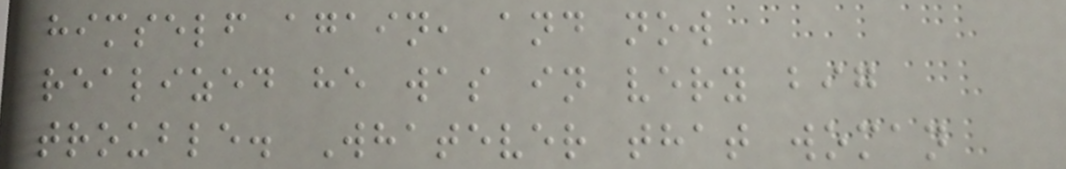himself again, and now
realized he was in very big
trouble. Whatever that woman
